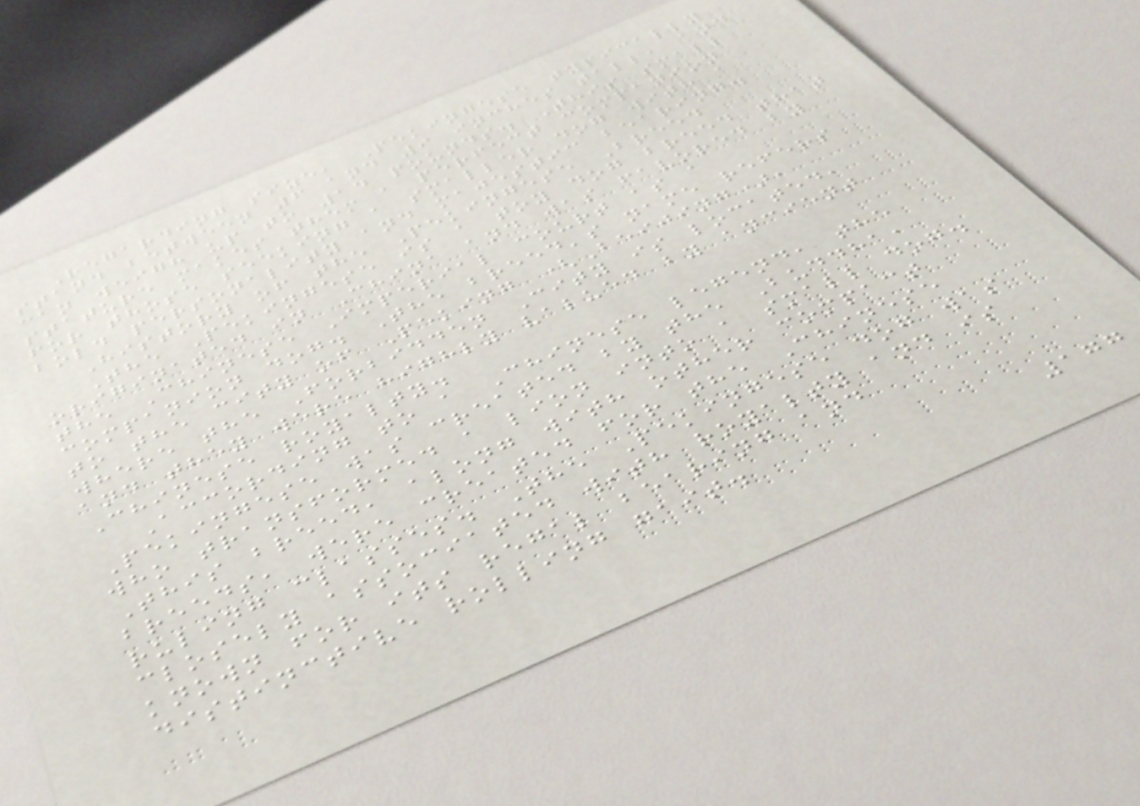Regarding size, Pekingese typically
stand between 6 and 9 inches tall, and
can weigh up to 14 pounds. This small
stature makes them a perfect companion
for those seeking a smaller dog with a
bold personality and majestic bearing.
History of the Pekingese Breed
The Pekingese is a toy dog breed that
originated in China and was favored by
the Chinese Imperial court as a
companion dog. The breed's name refers
to the city of Peking (Beijing),
where the Forbidden City is located,
and they were highly valued by ancient
Chinese royalty.
According to a Chinese legend, the
Pekingese was created by the Buddha,
who transformed a lion into a small dog.
This breed, along with other compact
breeds, were created for the Chinese
ruling classes. The Pekingese dog was
closely associated with royalty and is
known for its regal bearing and
distinctive rolling gait.
177
